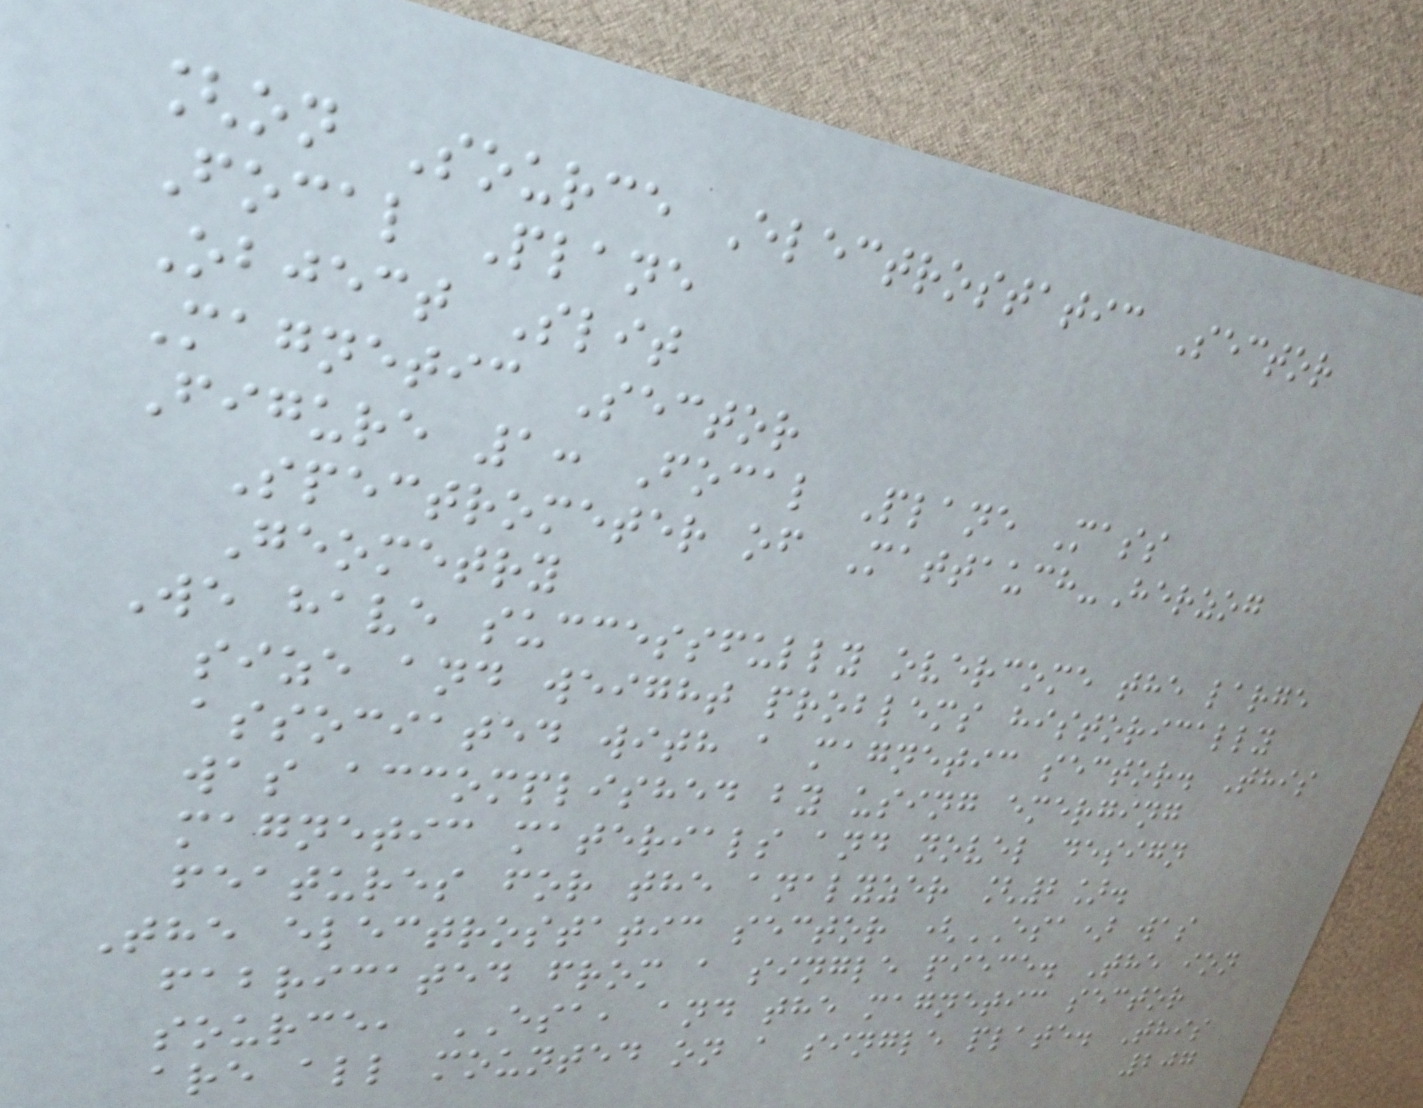[on Source Electrostatic Sector
Focal Plane
Object Slit
Magnetic Sector
Figure 1: Focal Plane Mass
Spectrometer of Mattauch-Herzog
Geometry
We have successfully overcome the large
size and weight problems historically
associated with a magnetic sector. This
was accomplished by using emerging
magnetic materials and novel design
features for the analyzer [2].
The electrostatic sector (ESA) was
fabricated from a single piece. The ion
source, ESA, and the magnetic sector
are all mounted on a single plate. This
207
